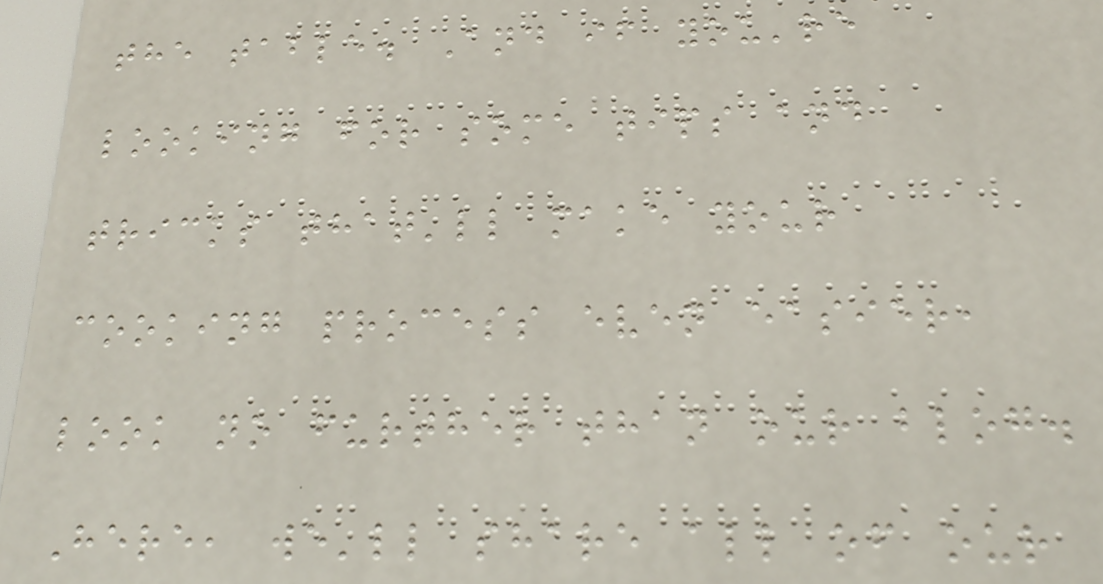the table. And if you're
looking for some tips and
tricks that'll make your
cooking process even easier,
look no further than our blog.
Here, we'll share all of our
